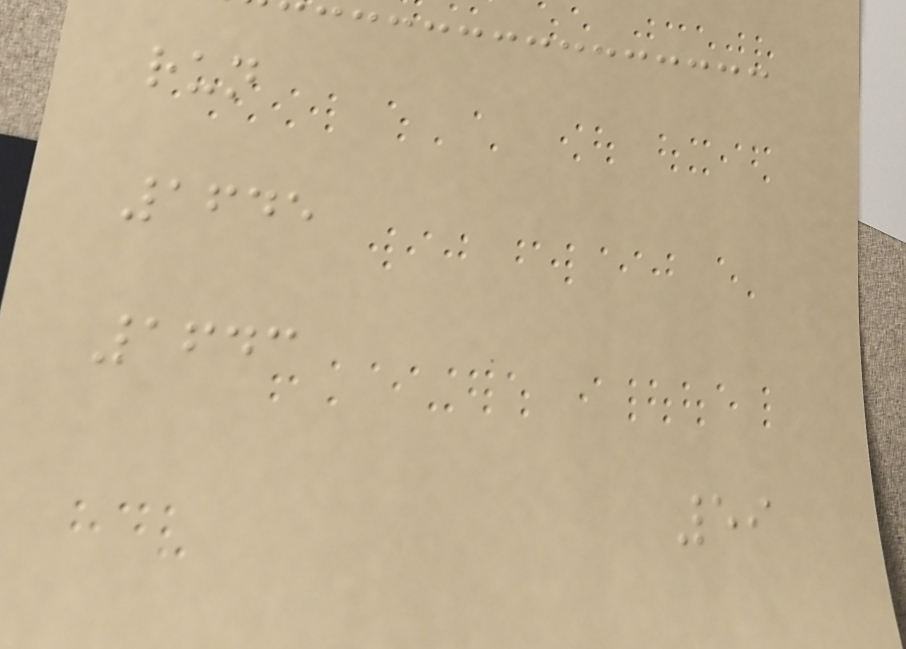run
1645
1643
59
